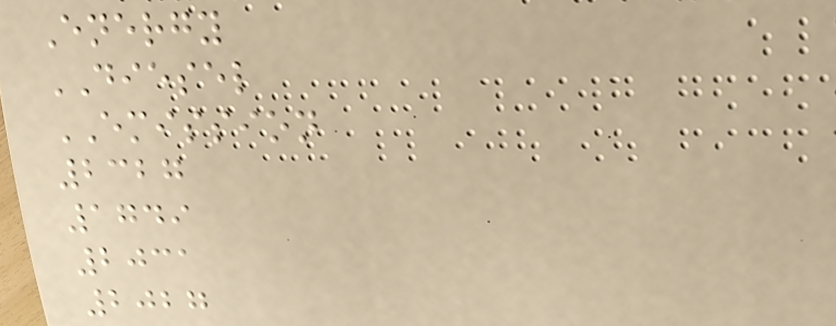Energy
DIESEL
EMISSION
2327
1749
2031
2027
